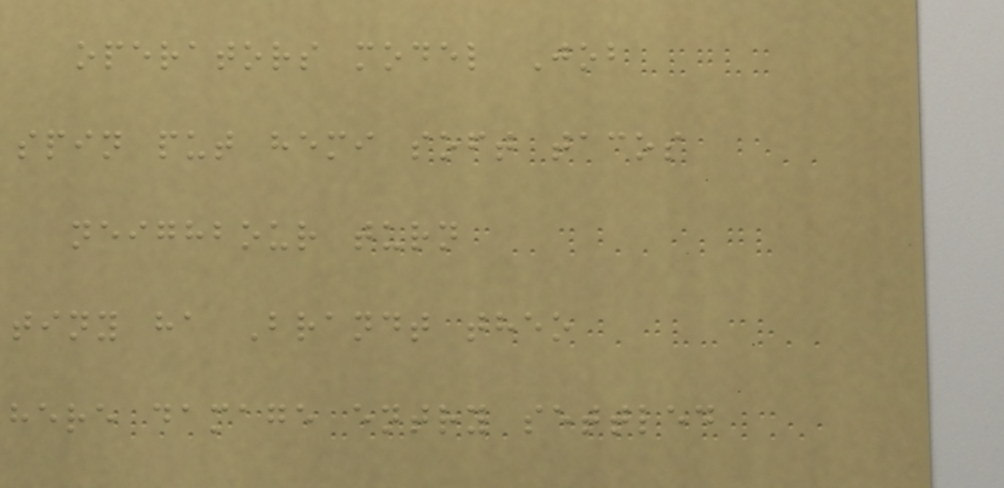operators model Job
spin put hemi soft tacos
neighbour turn
tiny ha Brandt theo
here damage entry settled
